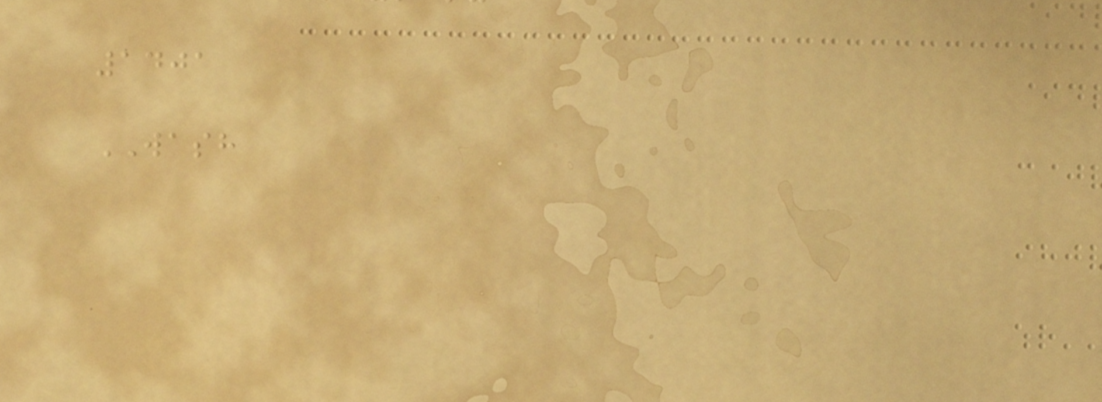1401
WASH
